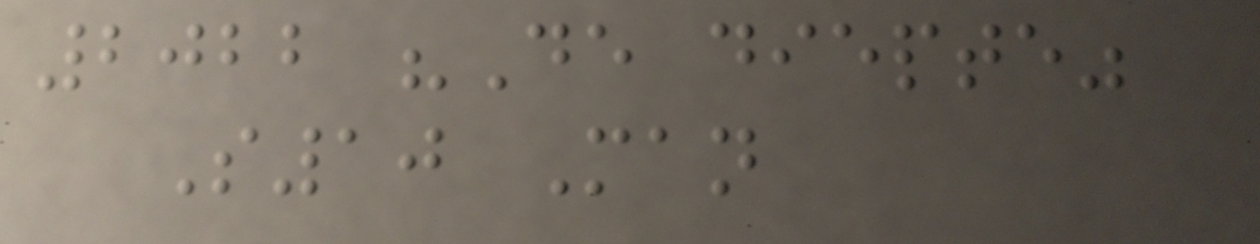2022 "De diepte"
S10 Man
